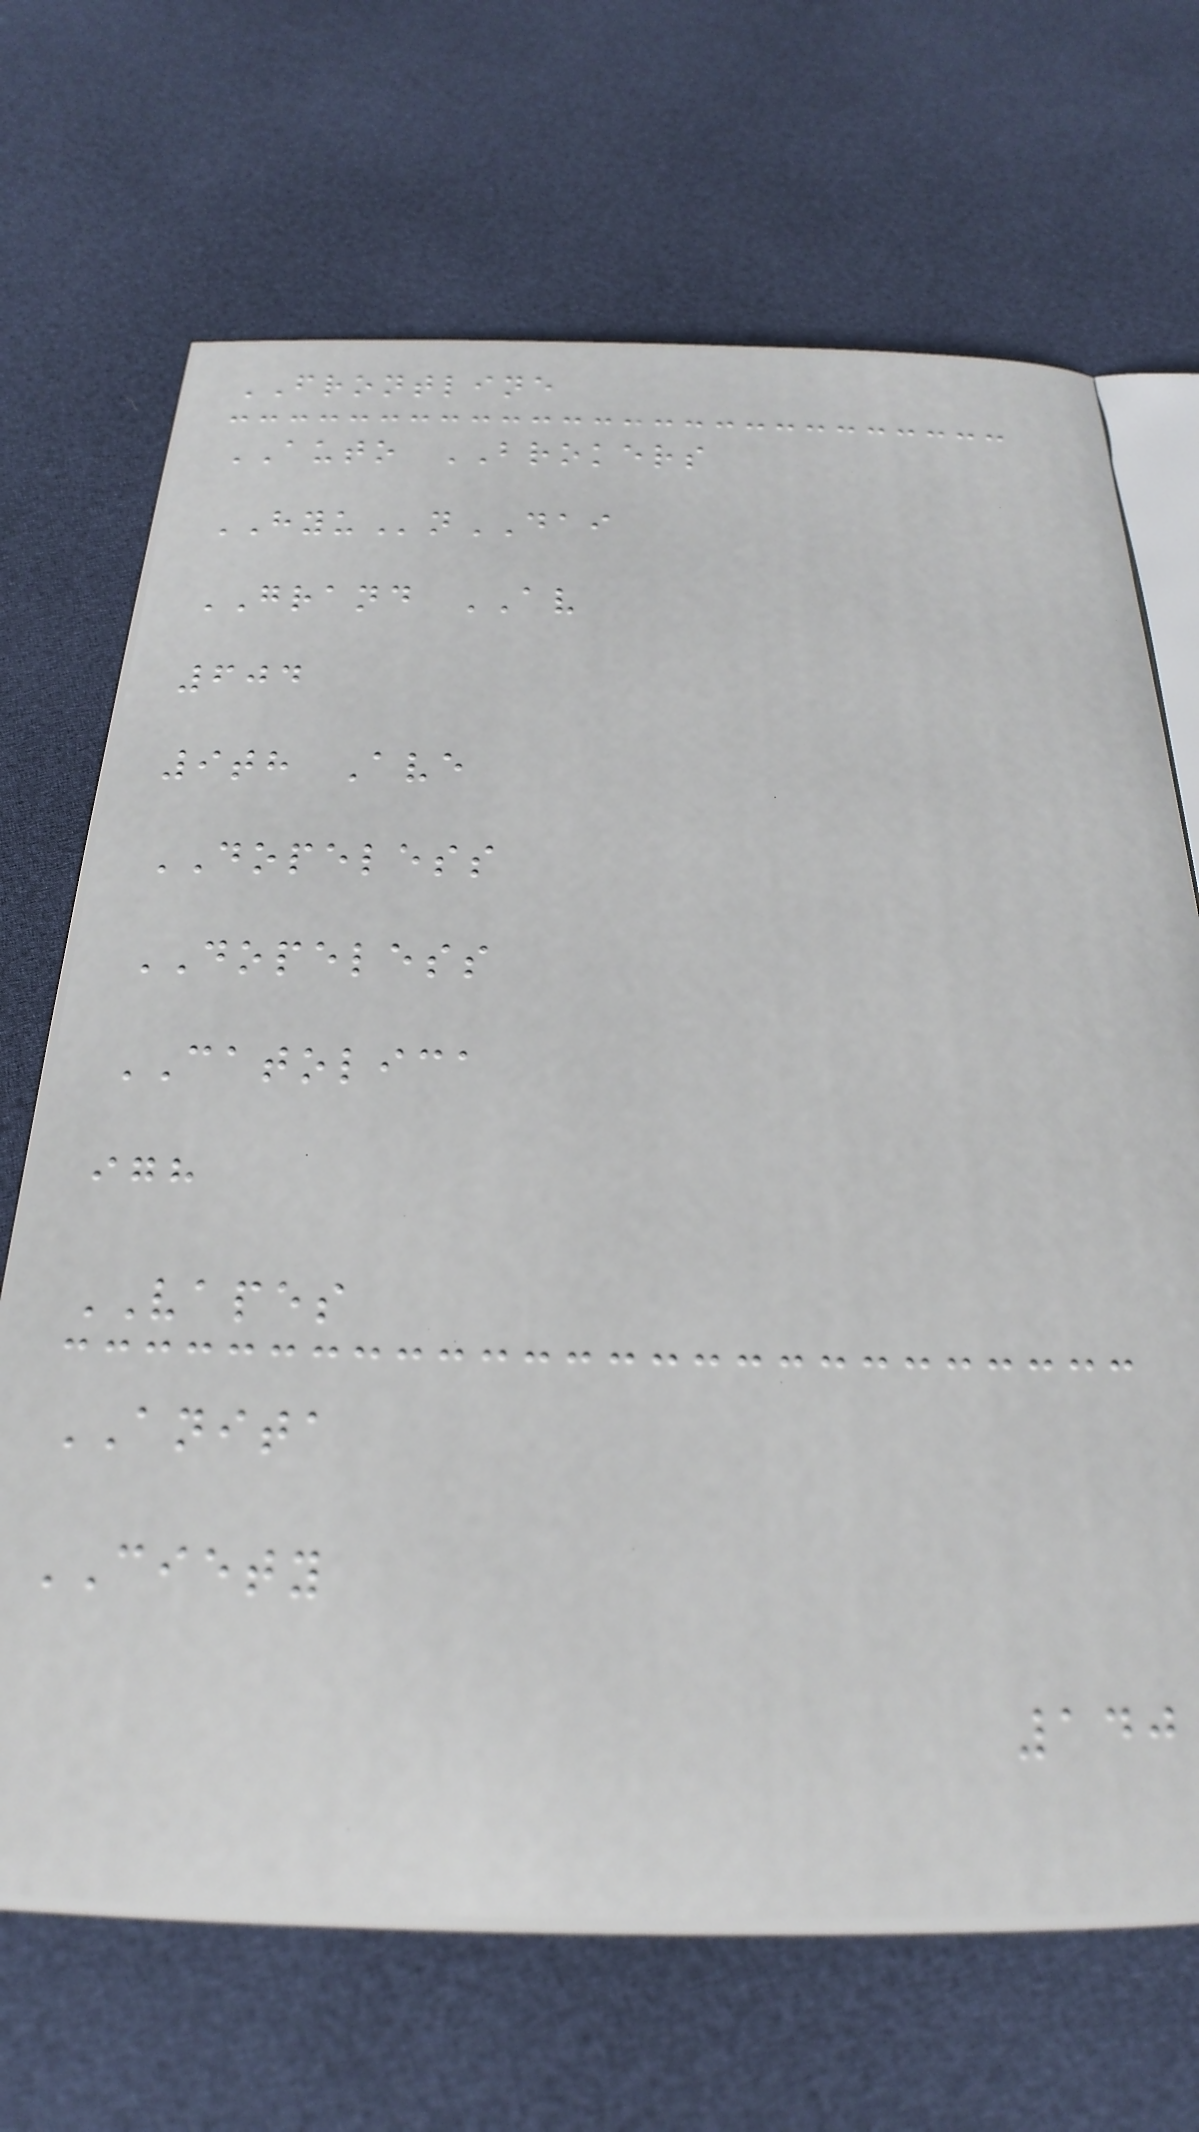FRONTLINE
AUTO BROKERS
HYUnDAI
GRAND AV
604
9th Ave
DOPELESS
DOPELESS
CATOLICA
igh
VAPES
ANITA
CIETY
140
